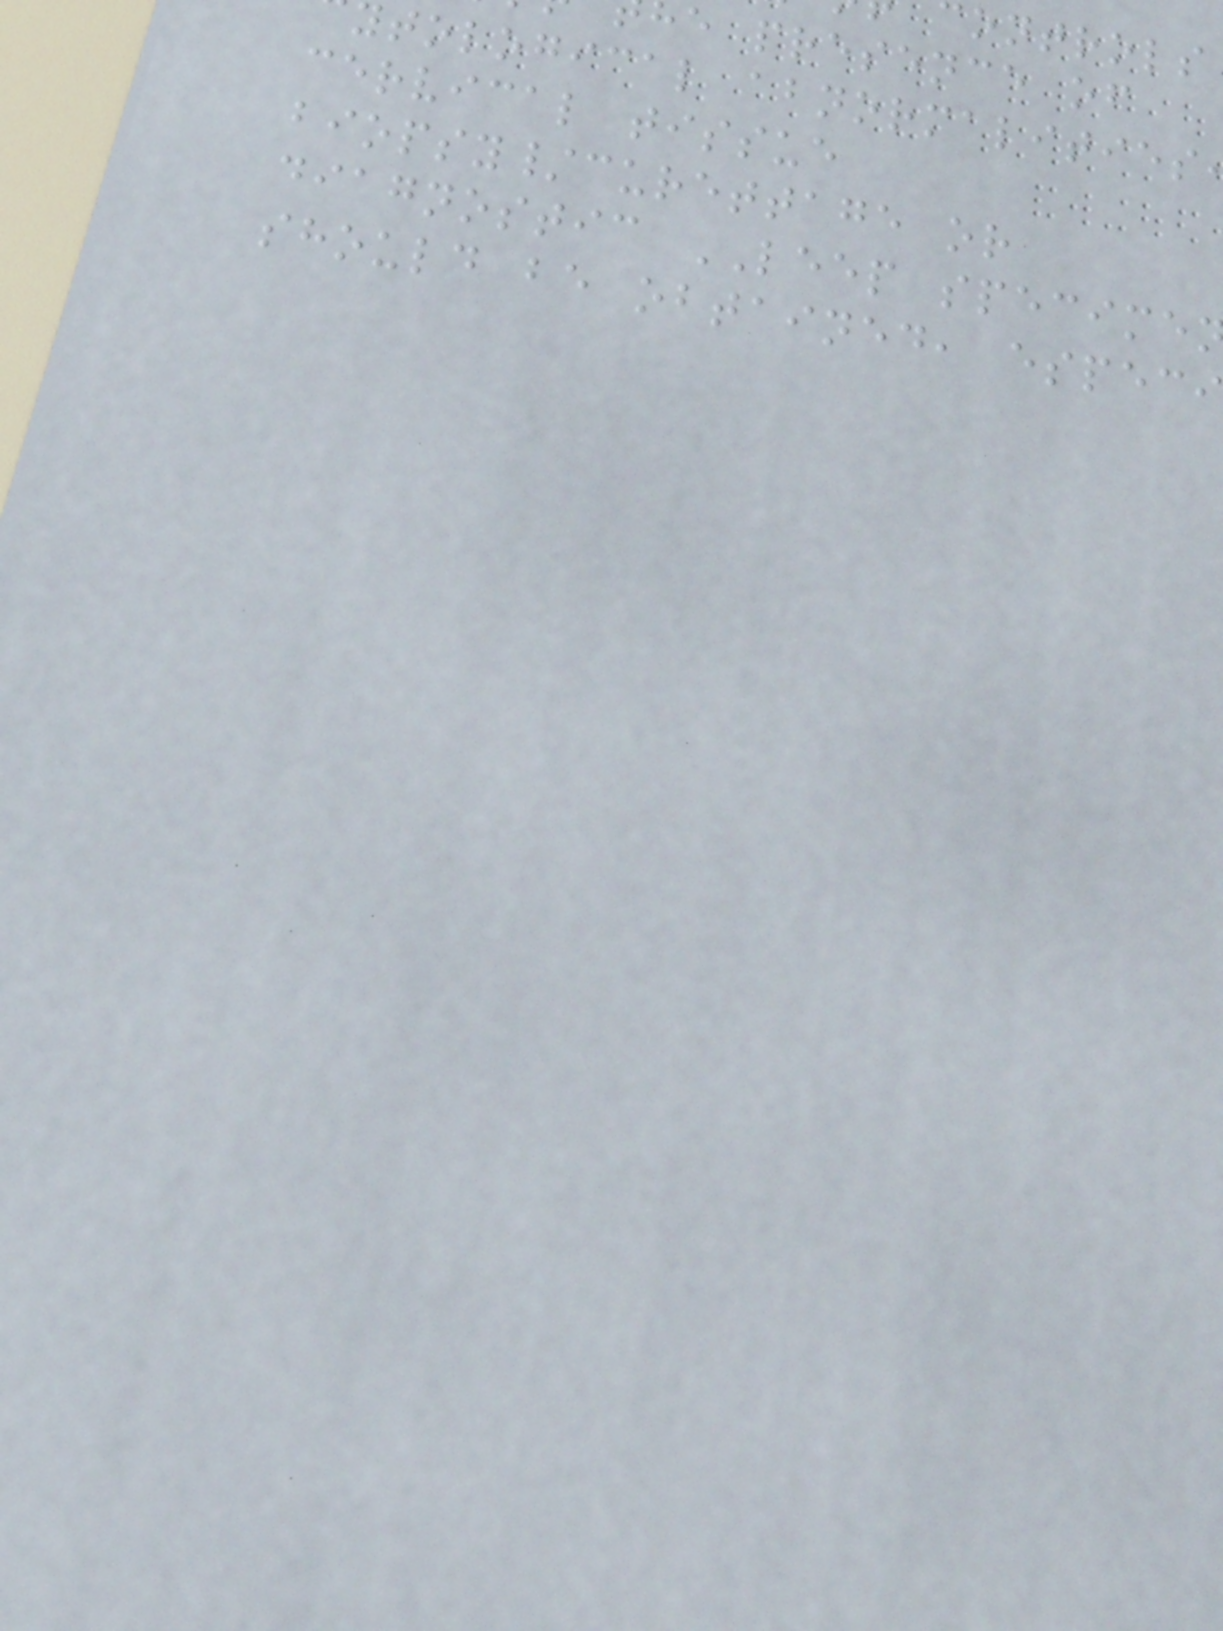ontrols
e presence of
tological abnormalities
cervical tissue
biopsy/curettage or
diagnostic LEEP specime
should be obtained, especi
